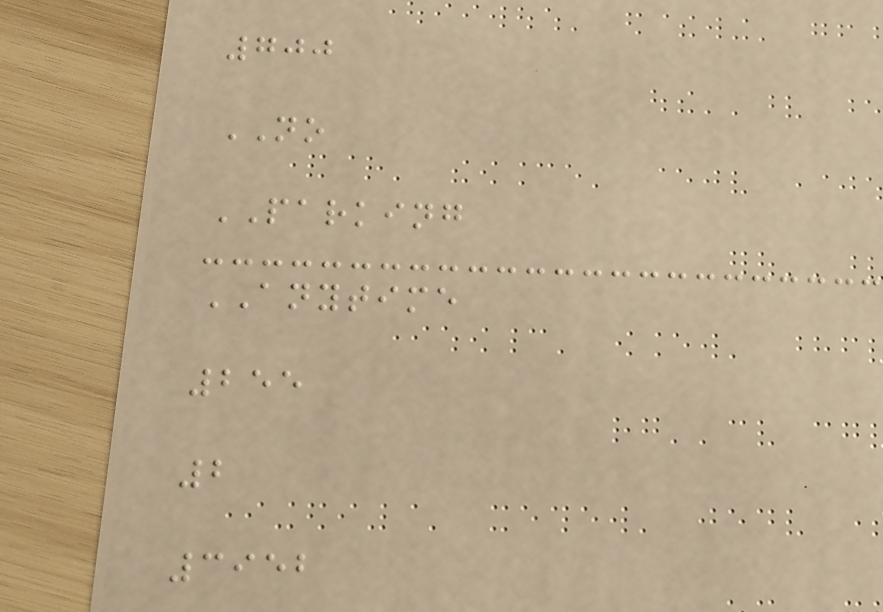700
NO
PARKING
ANYTIME
255
2
3952
